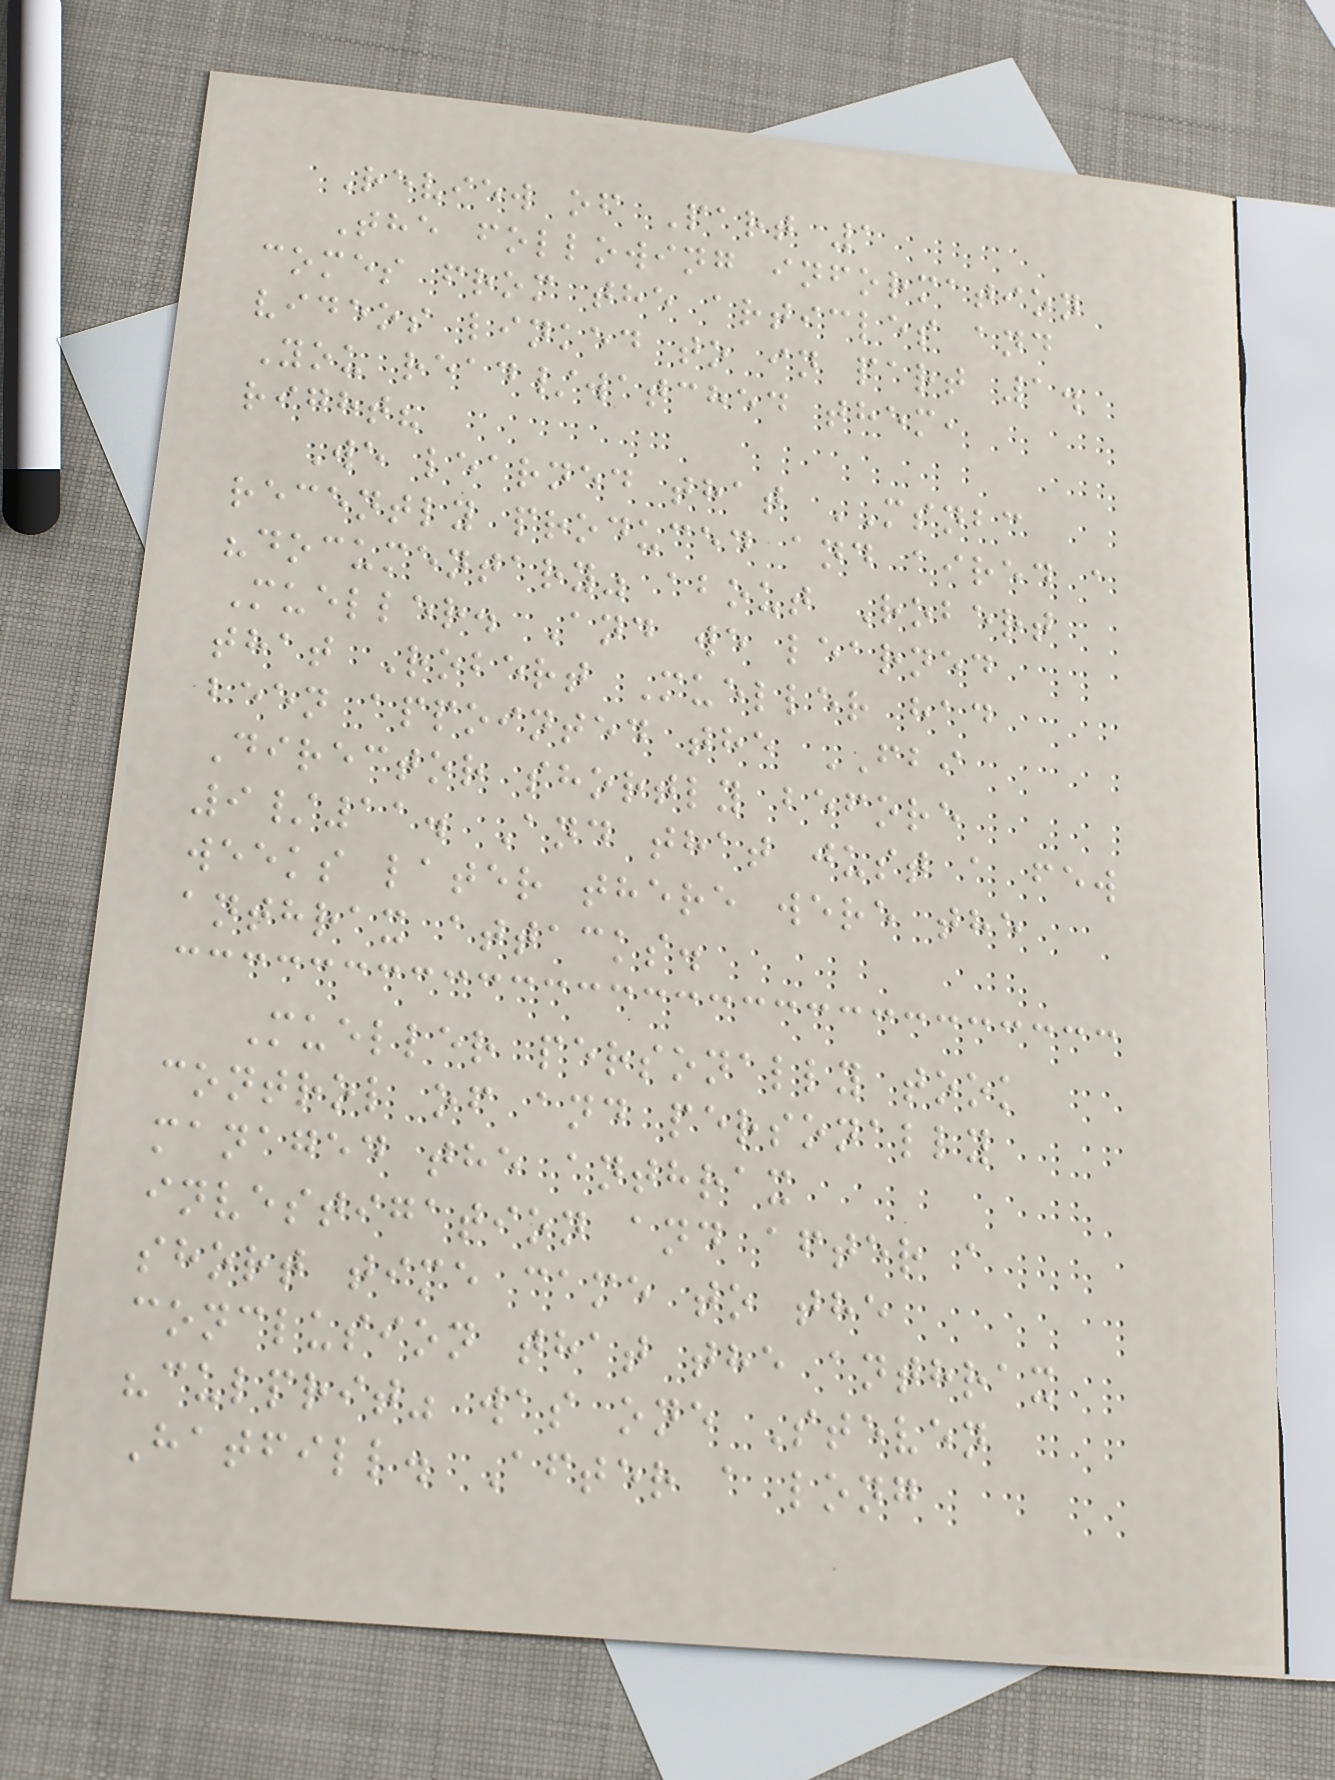Review of Part 1
The following information
comes from the articles and
videos linked to in part 1.
You read/watched them,
right?
We learned that MSNBC
recently produced and aired a
"documentary" about Robert
Mueller. And we learned
that Robert Mueller had
been appointed the FBI
Director shortly before
9/11. And that just a few
weeks later there were the
anthrax attacks.
Mueller personally took
control of and personally
managed the anthrax
investigation and after a
short time came to the
conclusion that the anthrax
"culprit" was one Steven
Hatfill. After a long
